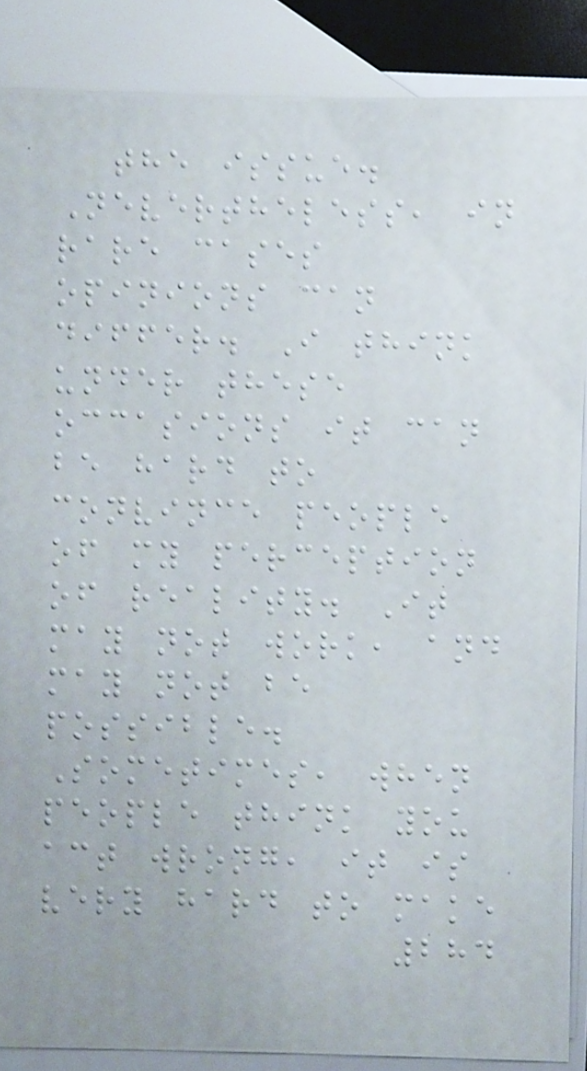the issue.
Nevertheless, in
rare cases
opinions can
differ. I think
under these
occasions it can
be hard to
convince people
of my perception
of reality. It
may not work, and
may not be
possible.
Sometimes, when
people think you
act wrong, it is
very hard to make
284
